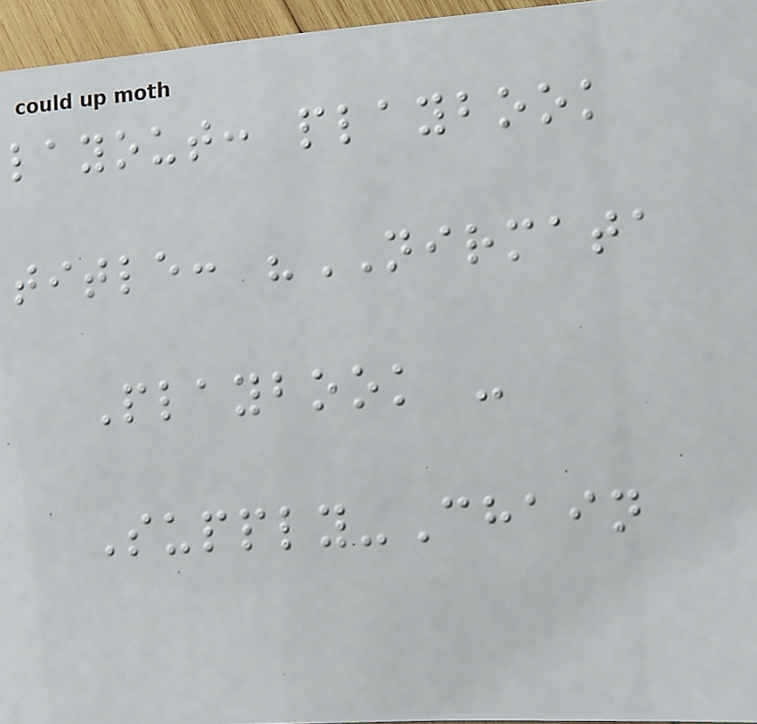layout: playbook
title: "NIRMATA
Playbook -
Supply-Chain
